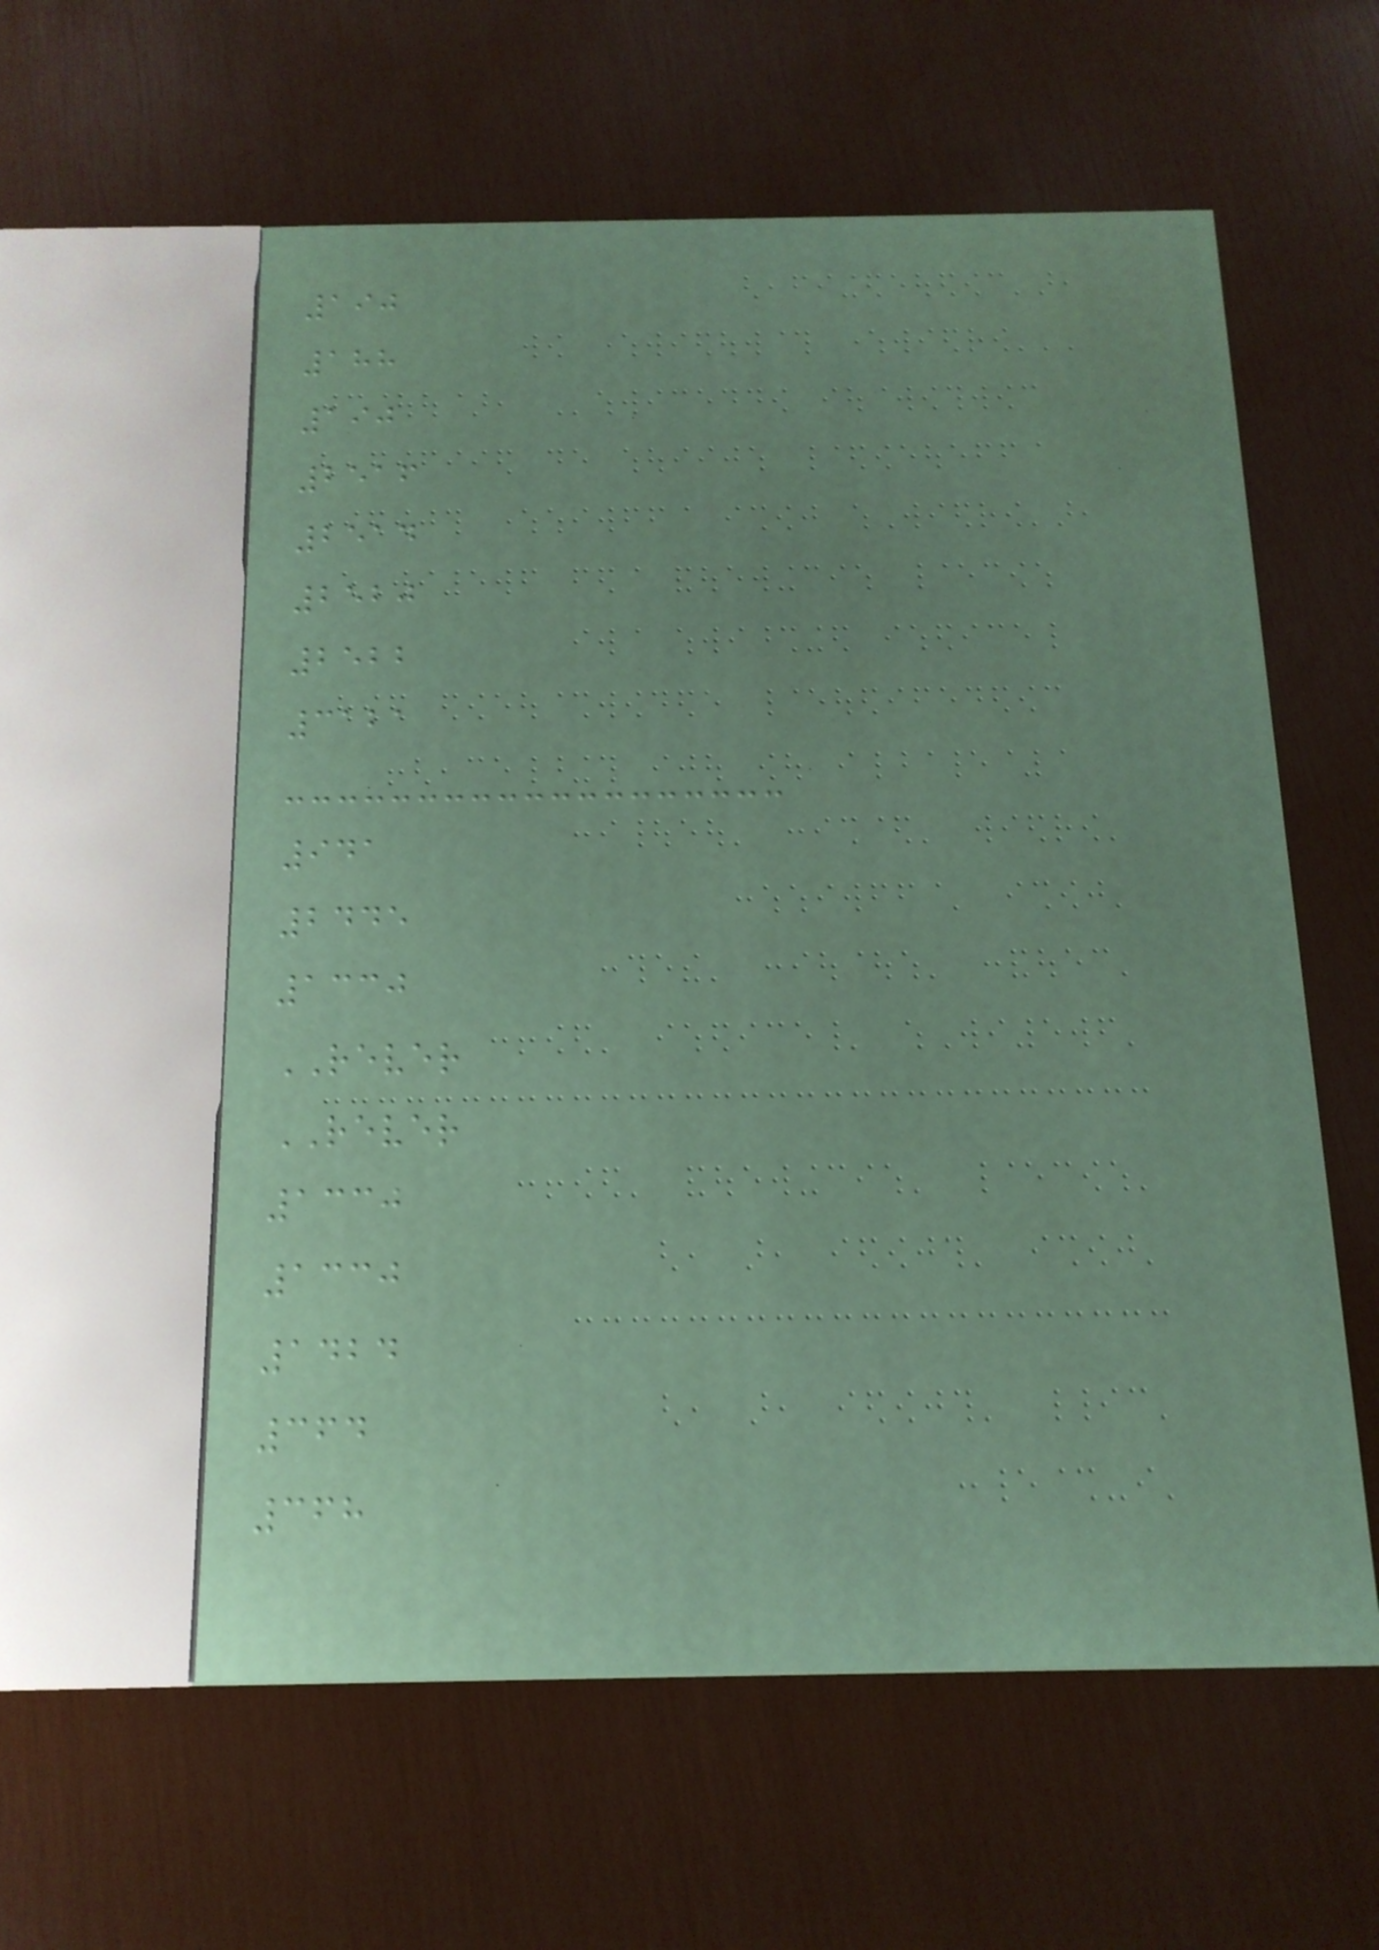190
188
190
2516
2514
2520
2522
3121
941
2445
1330
REVER
REVER
1330
1330
1424
364
368
